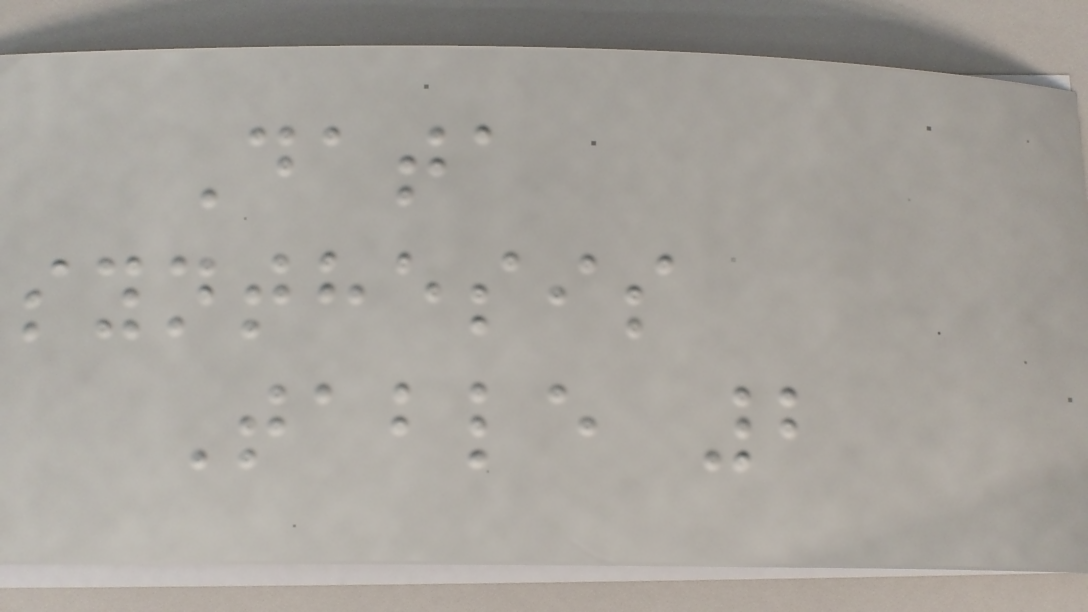Data
synthesis
Table 2
